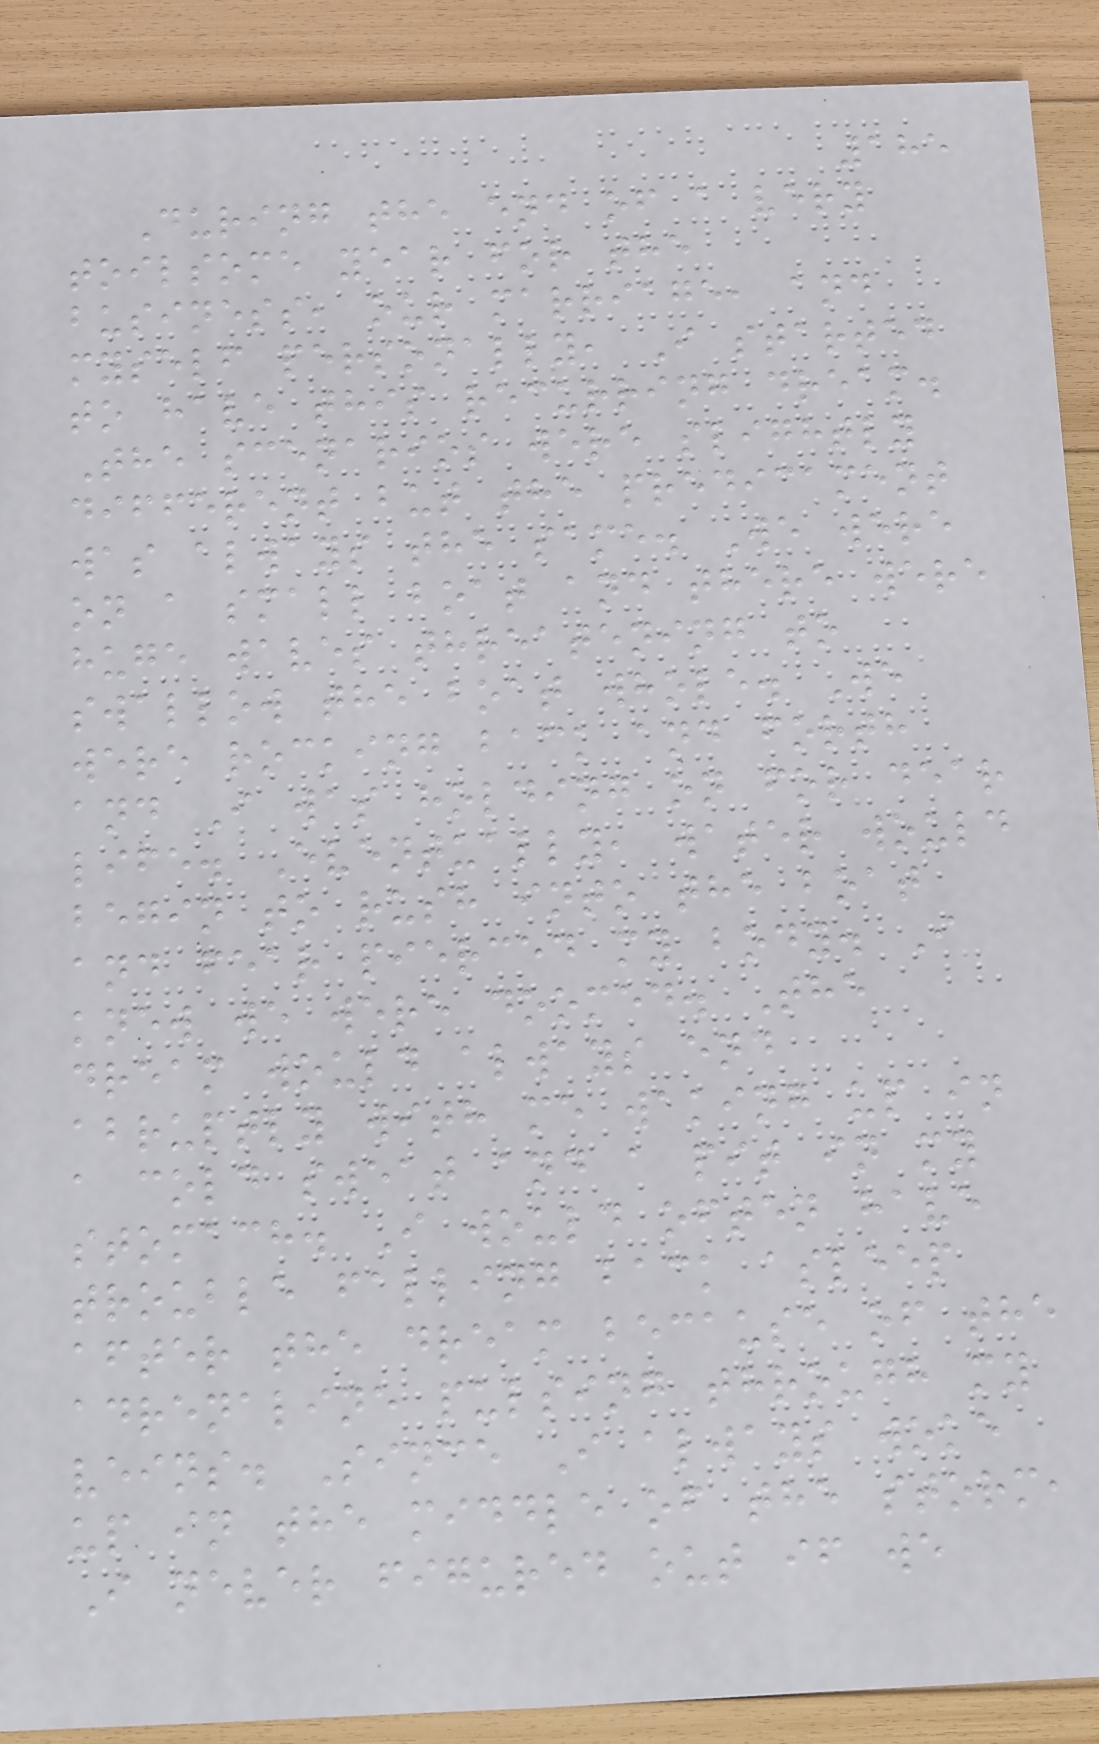185
During the end of a very
toilsome year for the
business, our marriage, and
myself personally, I started
to have this recurring dream.
The scenarios were slightly
different but the predicament
was always the same. We were
on a small boat and there were
huge waves threatening to
swallow the boat whole. We
were rocking back and forth
and I was holding on for dear
life. Eventually, water would
begin to rush into the boat
and fear pierced my body. I
knew we were doomed. The
dream would always end
abruptly with me waking up in
a cold sweat and a pit in my
stomach. I would often have
trouble falling back asleep
after the dream because of the
adrenaline pulsing through my
veins. Since I always woke
up in the middle of the storm,
I never figured out if we
